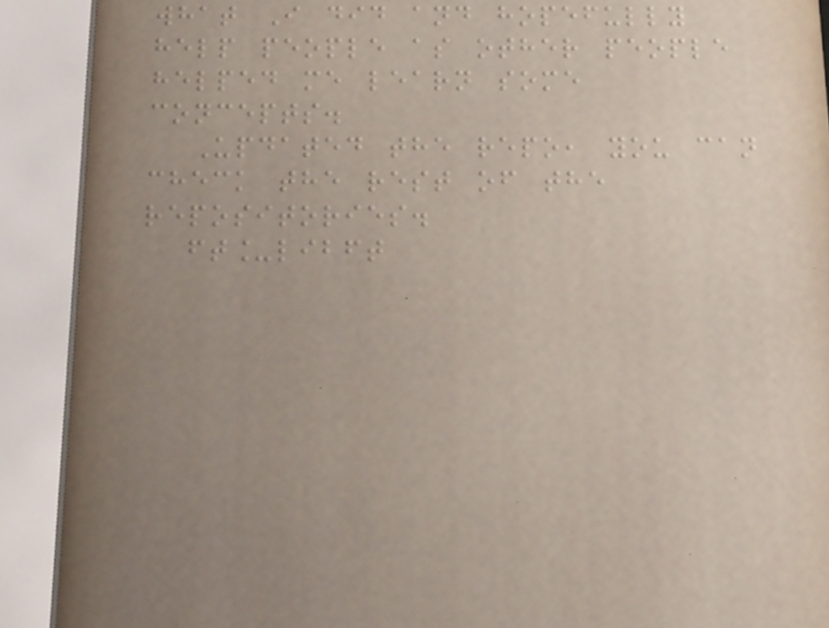what I did and hopefully
help people as other people
helped me learn some
concepts.
Updated the repo, you can
check the rest of the
repositories.
ft_libft
